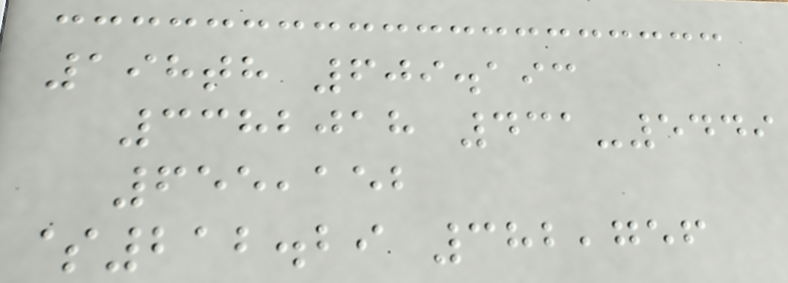198th 609.193
3382018 431-5449
655,152
$212.29 382,756
